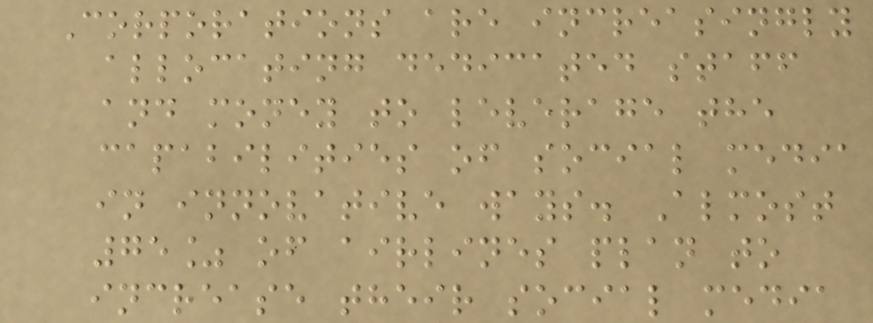Corporations are increasingly
allocating dedicated staff
and money to leverage the
capabilities of social media
in innovative ways. Almost
75% of airlines plan to
increase their social media
